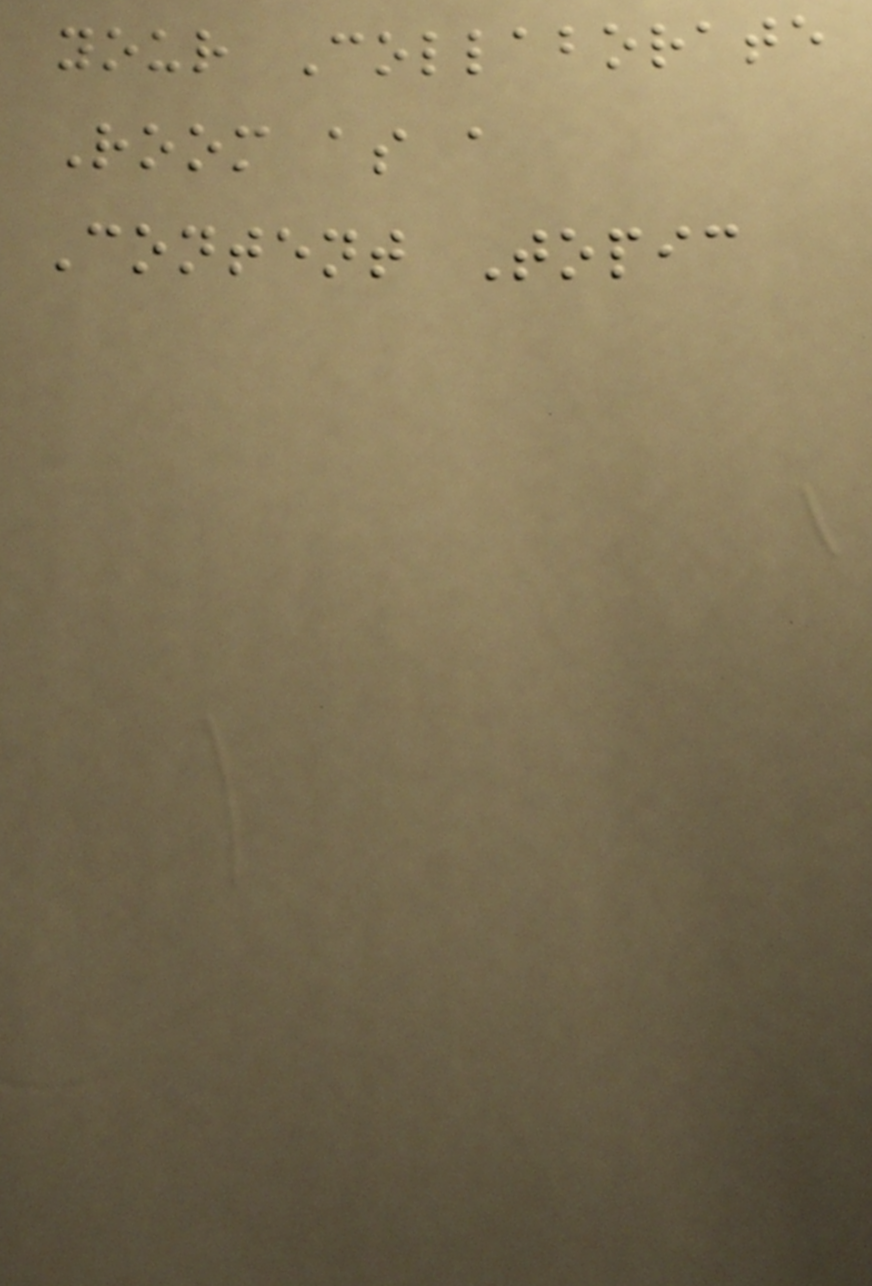your Collaborate
Room as a
Content Topic
